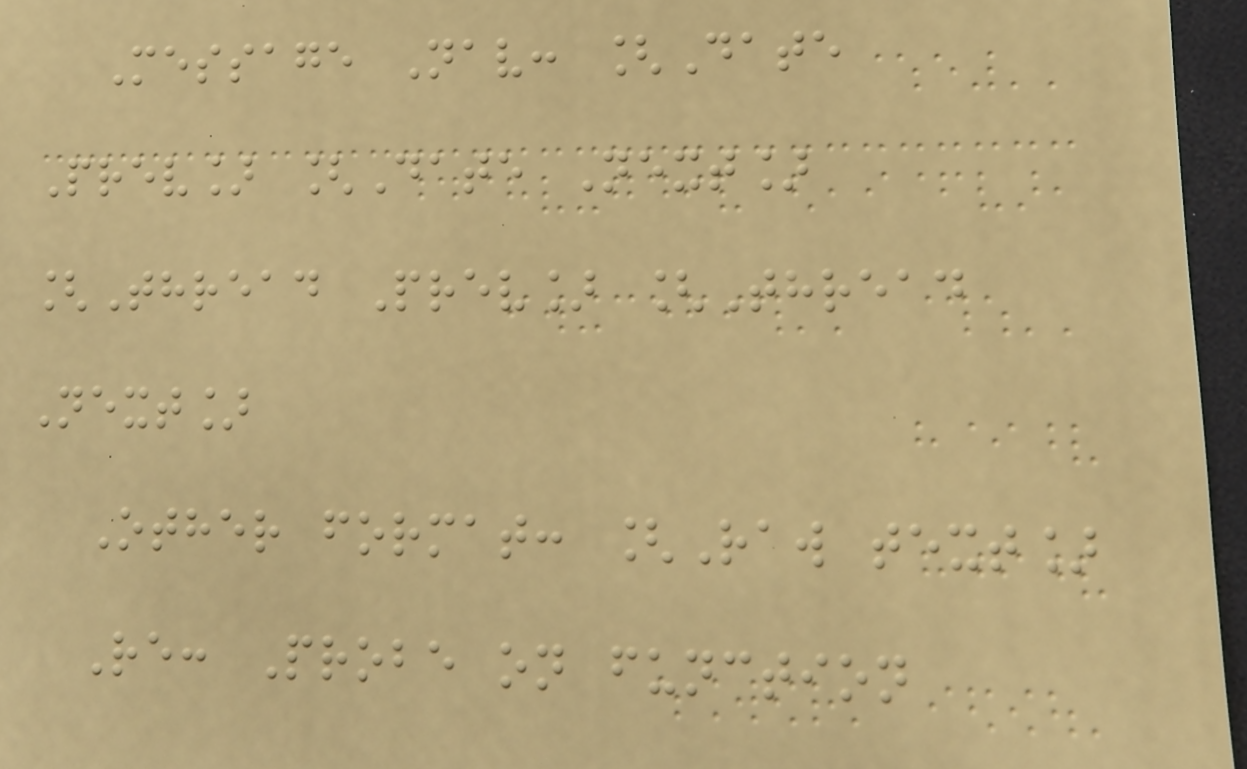Message Nav: [Date
Prev] [Date Next]
[Thread Prev] [Thread
Next]
Other format: [Raw text]
Re: Probe on function
